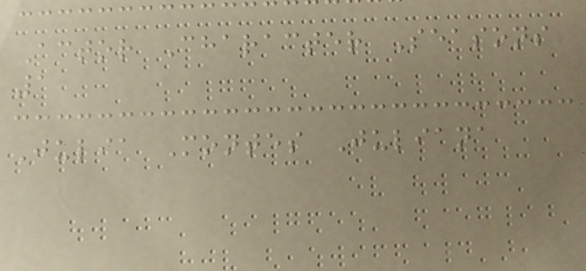Actor Character Seasons
1
Julia Montes Juliana
